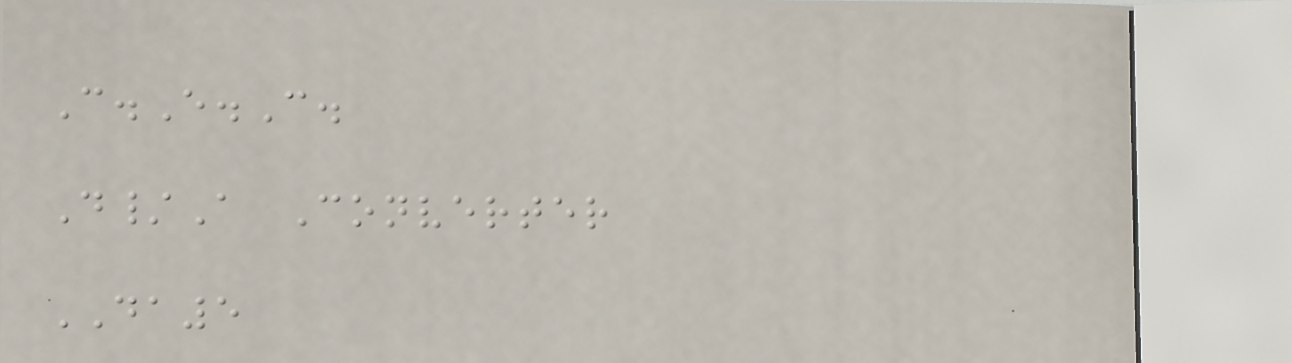C.E.C.
D/A Converter
DA5
